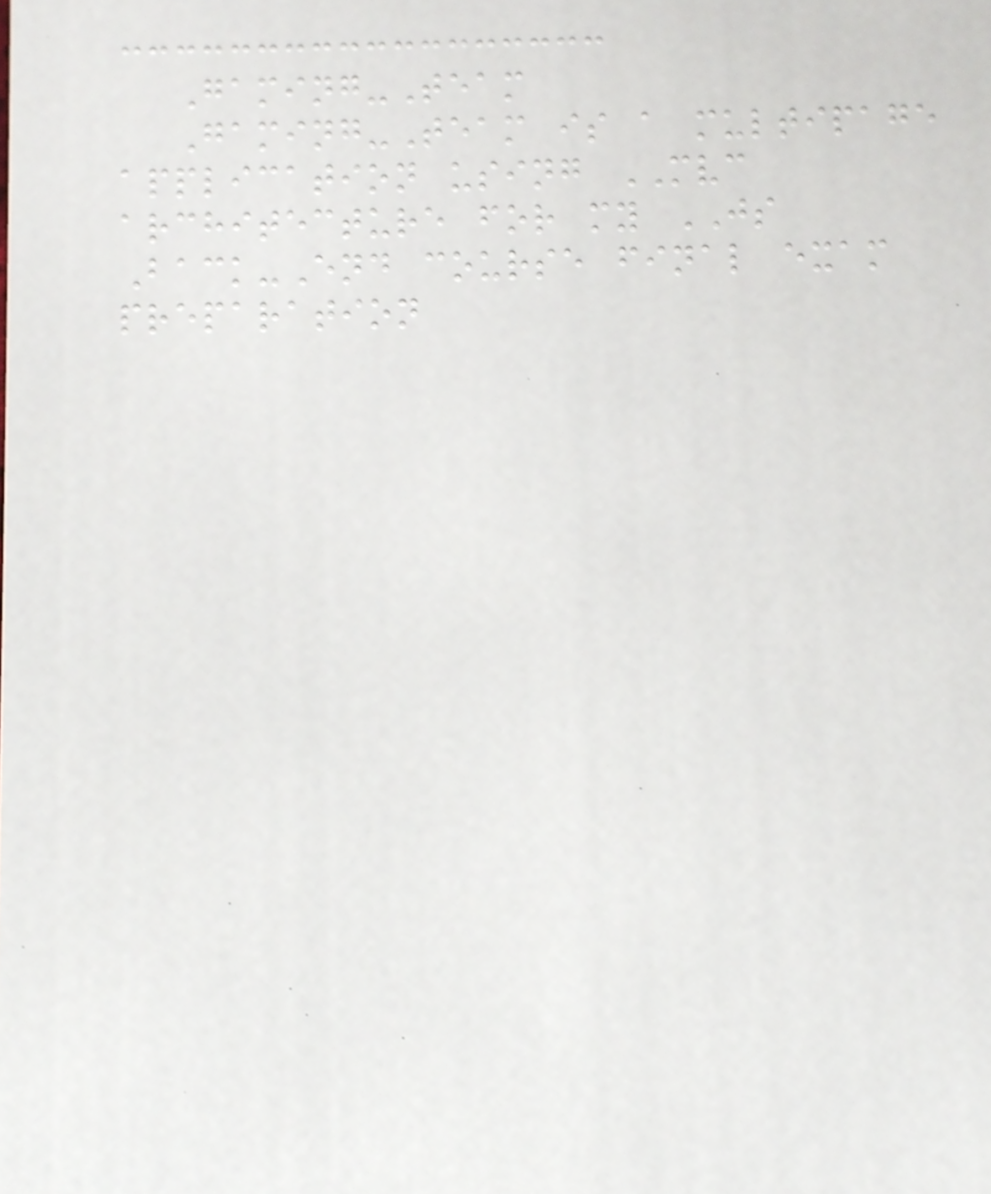Gaming-Team
Gaming-Team is a multipage
application using MVC
architecture for my JS
Back-End course final exam
preparation
